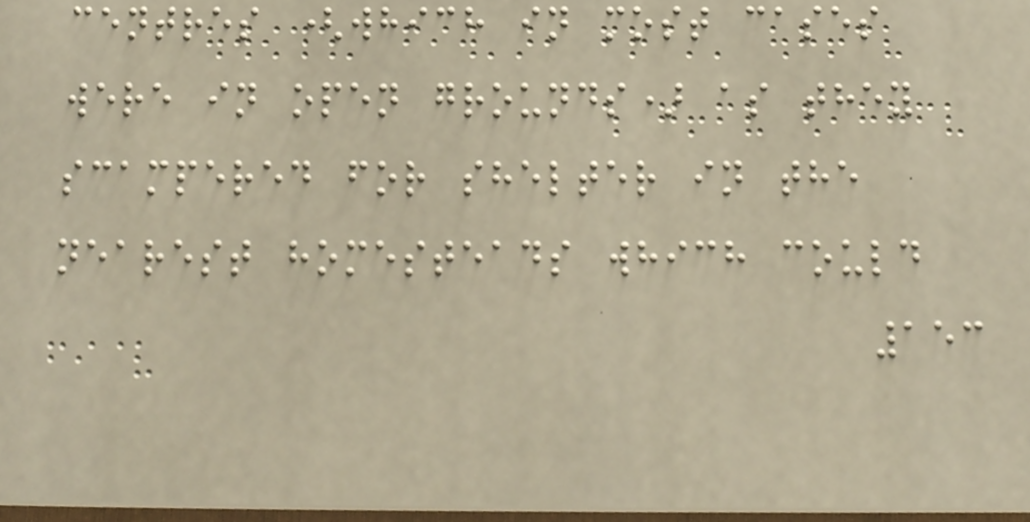centres (which in most cases
were in open grounds) as they
scampered for shelter in the
nearest homesteads which could
153
